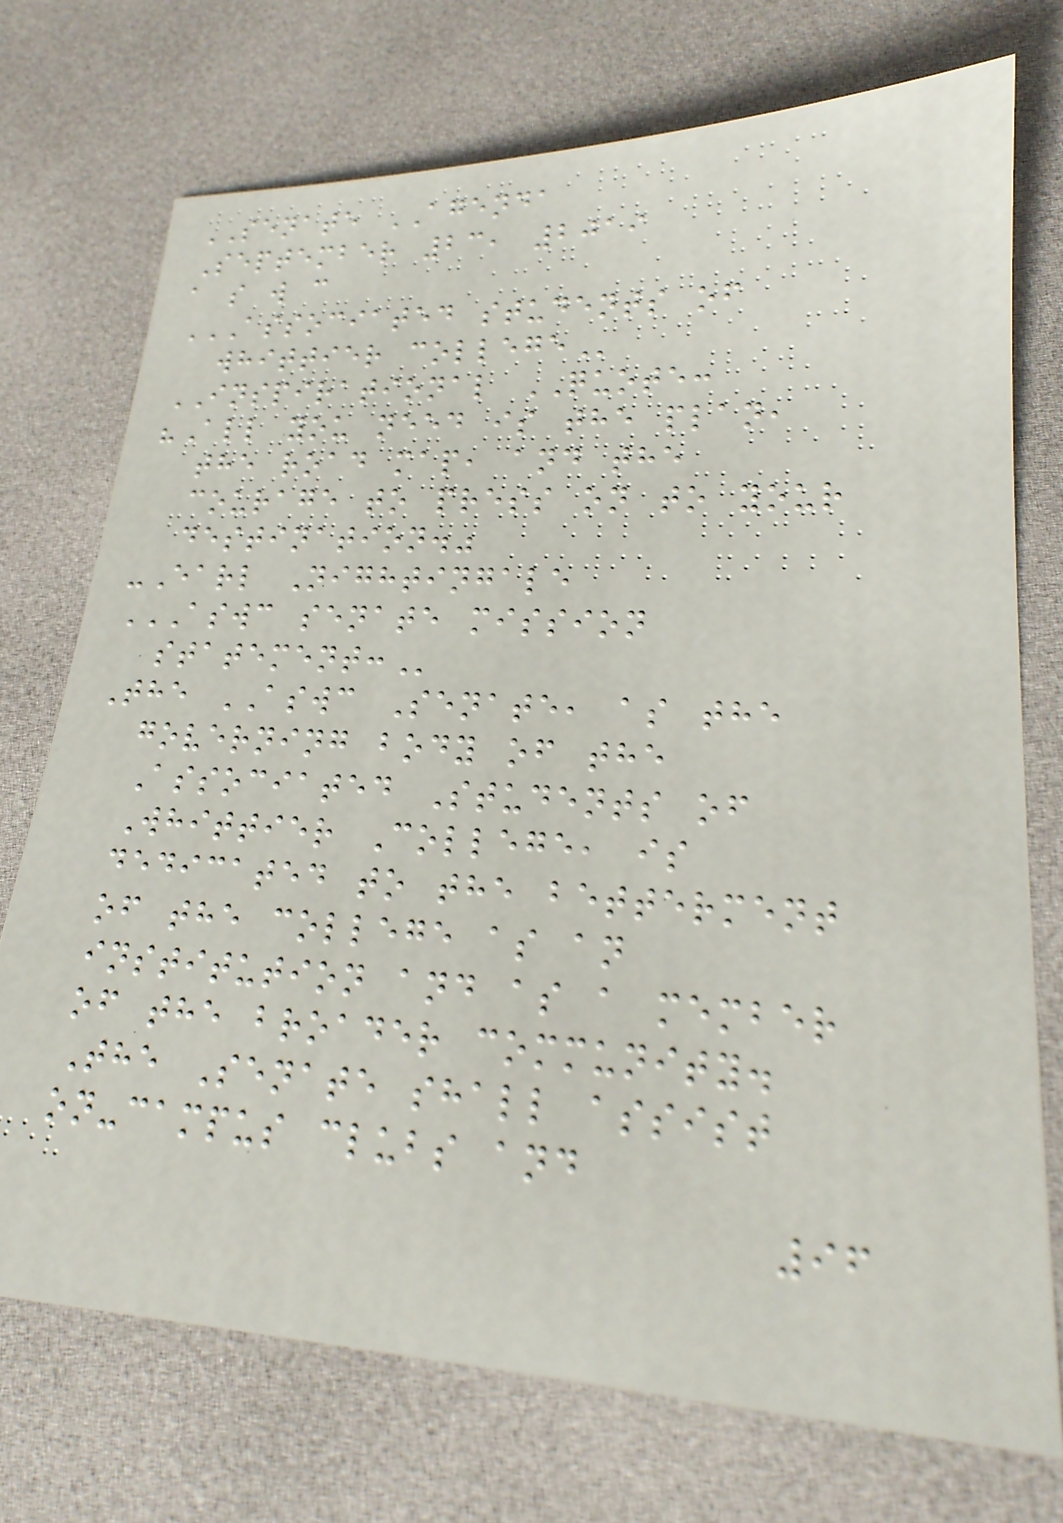SENATE AGENDA
September 23, 2019
a s w c
ASSOCIATED STUDENTS OF
WHITTIER COLLEGE
INSPIRATIONAL QUOTE:
"All you need is the plan,
the road map, and the
courage to press on to your
destination."
-Earl Nightingale
ASWC SENATE MISSION
STATEMENT:
The ASWC Senate, as the
governing body of the
Associated Students of
Whittier College, is
dedicated to the betterment
of the college as an
institution and as a member
of the broader community.
The Senate shall assist
on-campus clubs and
96
